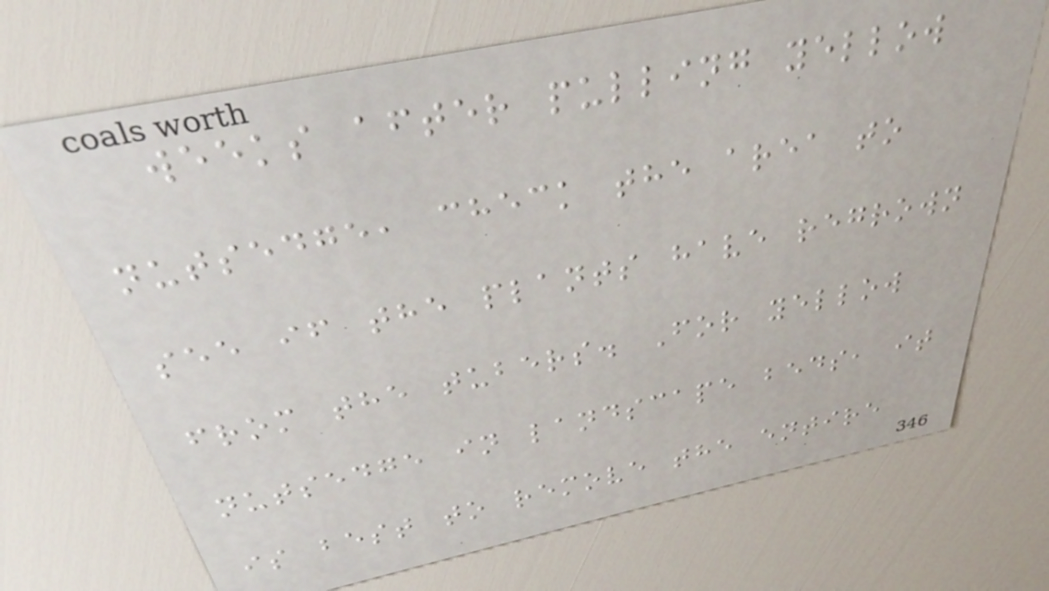weeks after pulling yellow
nutsedge, check the area to
see if the plants have regrown
from the tubers. For yellow
nutsedge in landscape beds, it
is best to remove the entire
